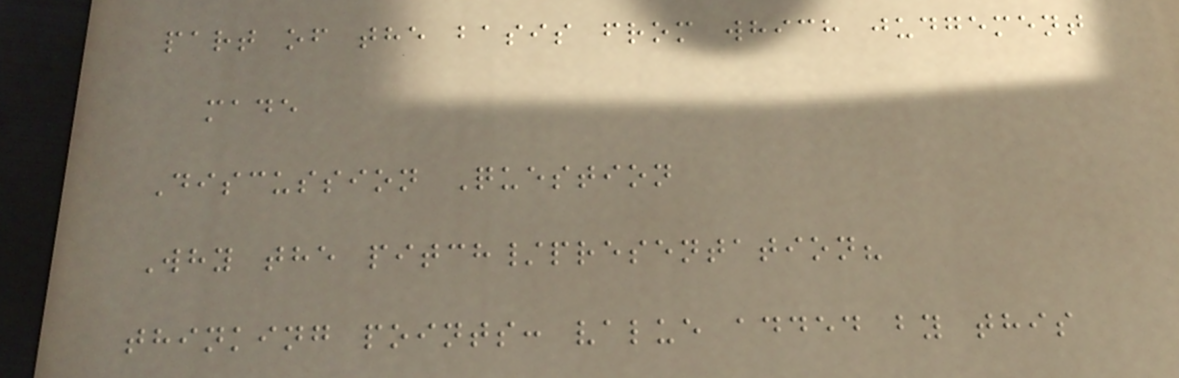part of the basis from which judgement
made
Discussion Question
Why the pitch/presentation?
thinking points: value added by this
